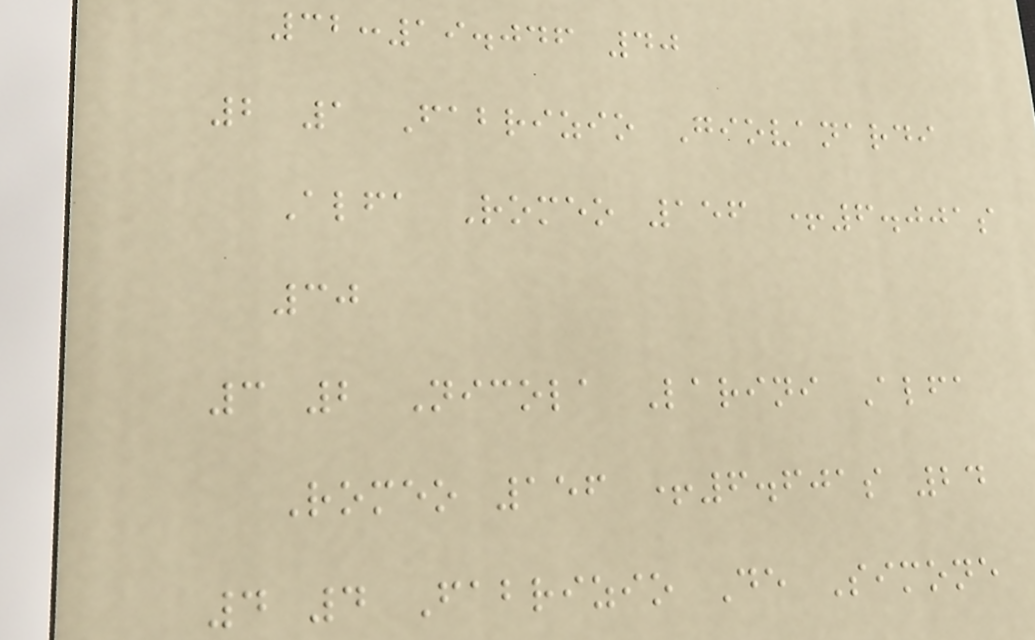32:19.046 40
2 1 Fabrizio Giovanardi
Alfa Romeo 156 +6.001s
30
3 2 Nicola Larini Alfa
Romeo 156 +6.601s 24
4 4 Fabrizio De Simone
